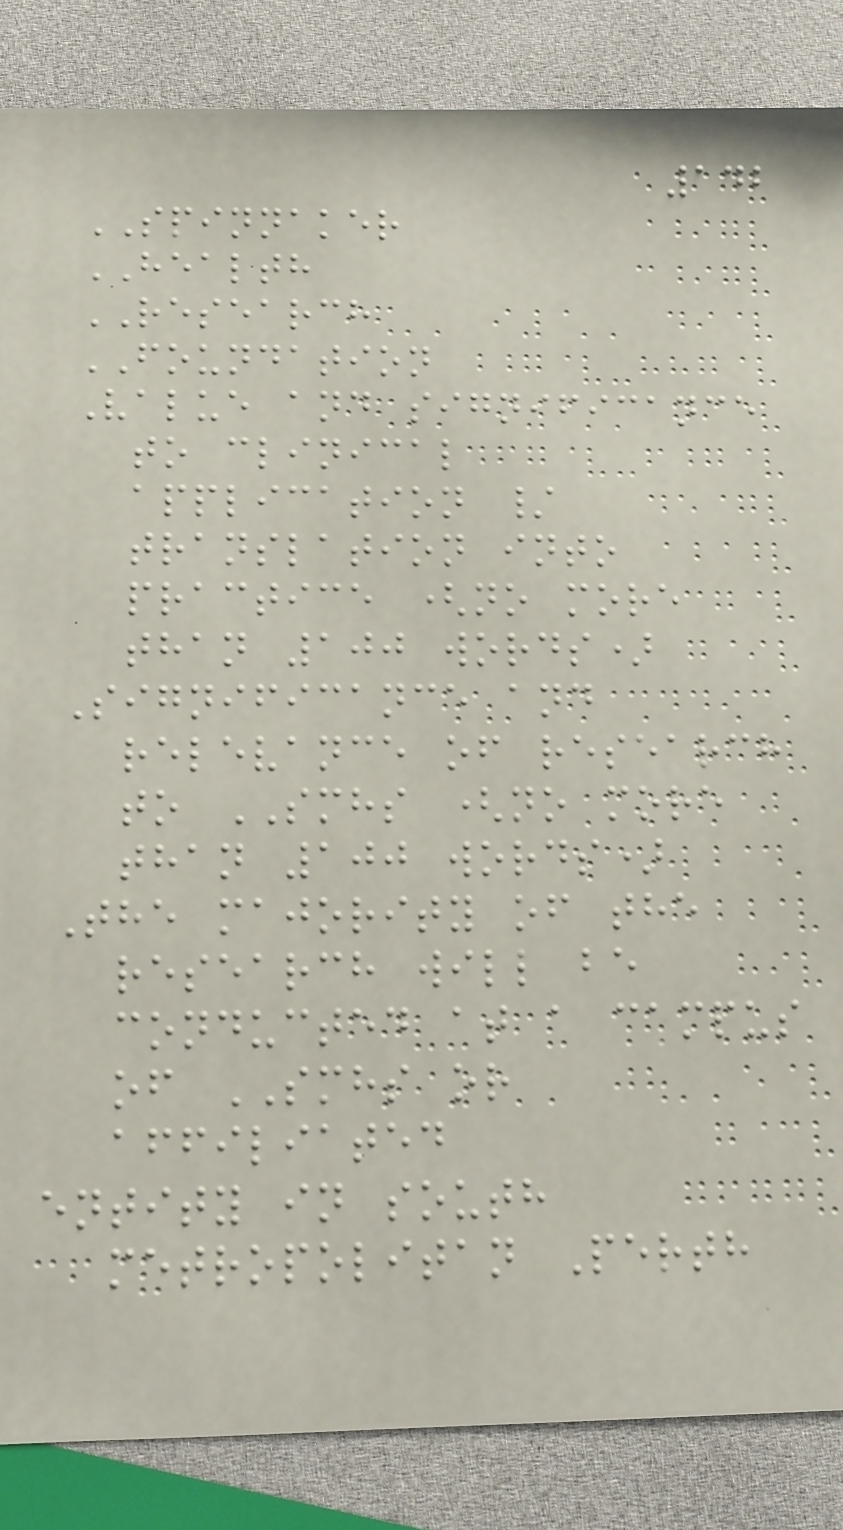142
SPINNAKER
HEALTH
RESEARCH
FOUNDATION
Value and significance
to clinical
application /
translation into
practice (no more
than 100 words)
Significance and
relevance of research
to SMHS (no more
than 100 words)
The majority of the
research will be
conducted at a campus
of SMHS or
affiliated
entity in south
metropolitan Perth
